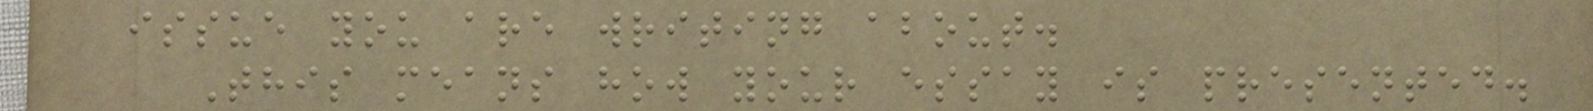issue you are writing about.
This means how your essay is presented.
